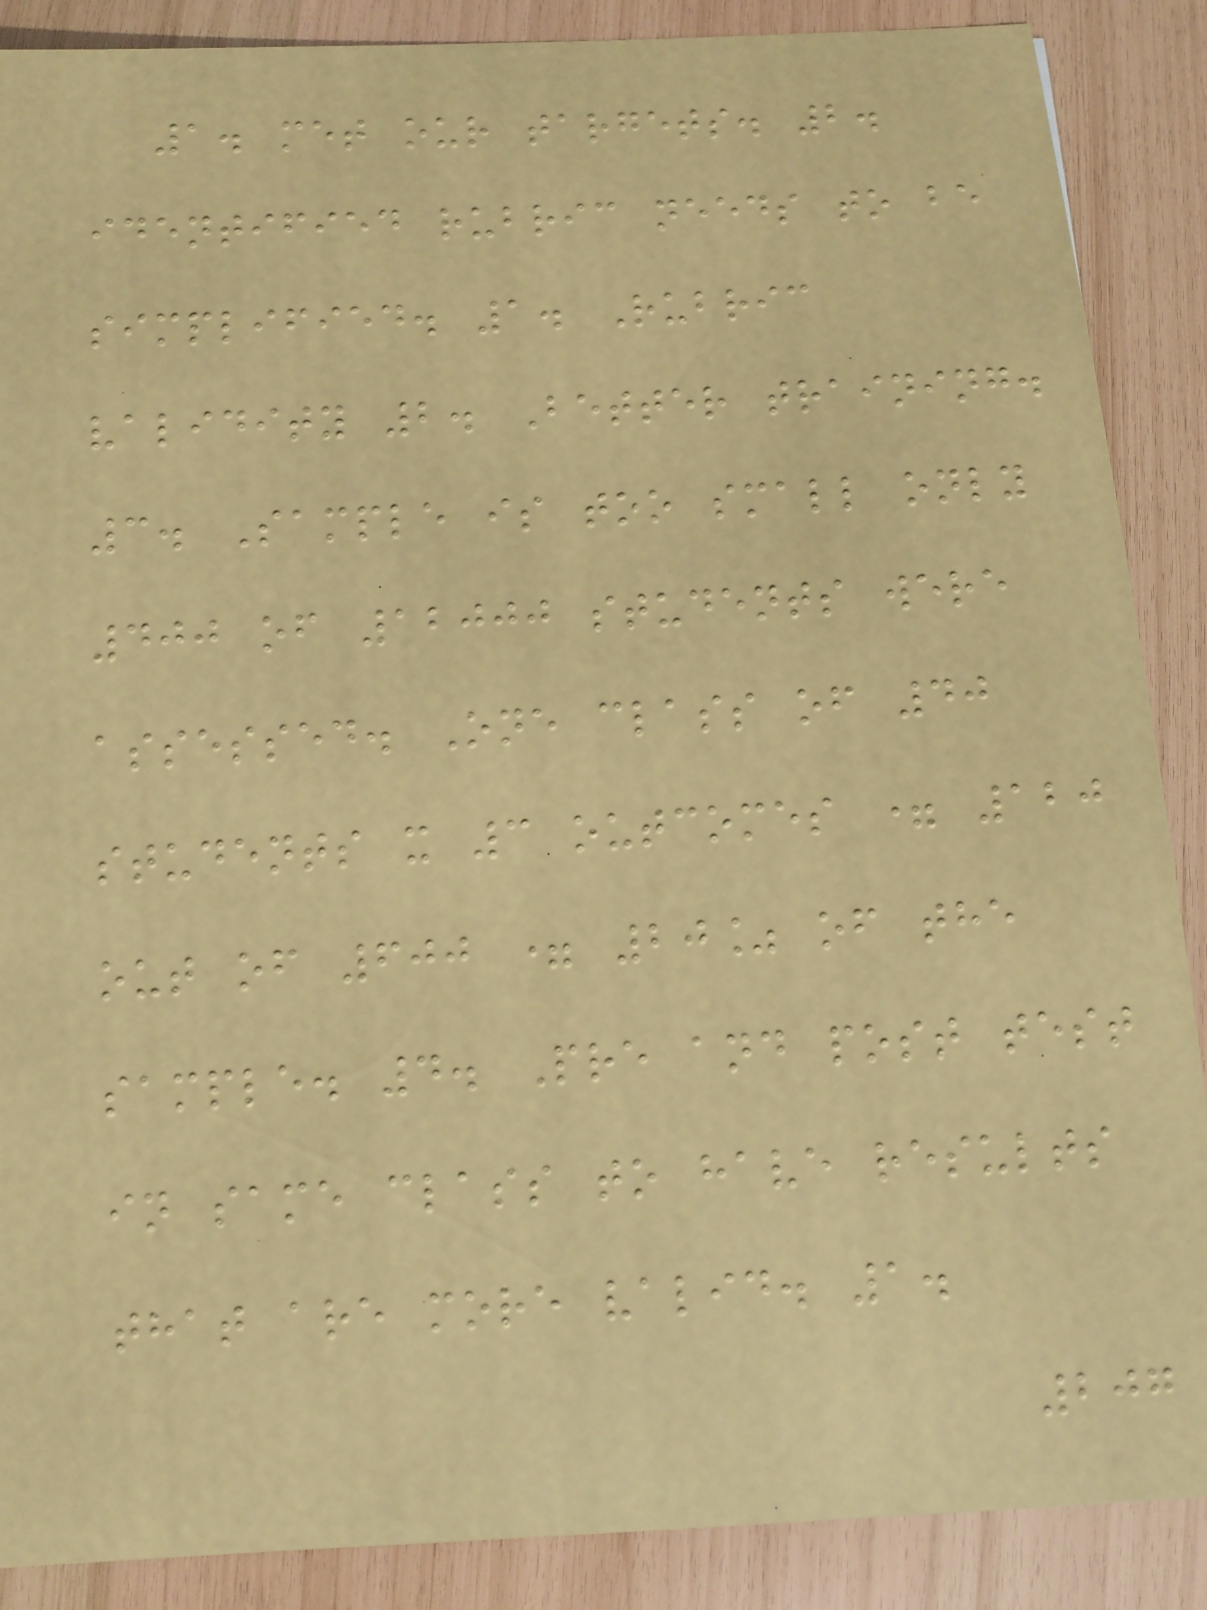1. met our targets. 2.
identified rubric needs to be
simplified. 1. Rubric
validity 2. Better training.
3. Sample is too small only
400 of 12000 students were
assessed. One class of 40
students x 3 outcomes = 120
out of 600 = 20% of the
sample. 4. Pre and post test
in same class to have results
that are more valid. 1.
207
